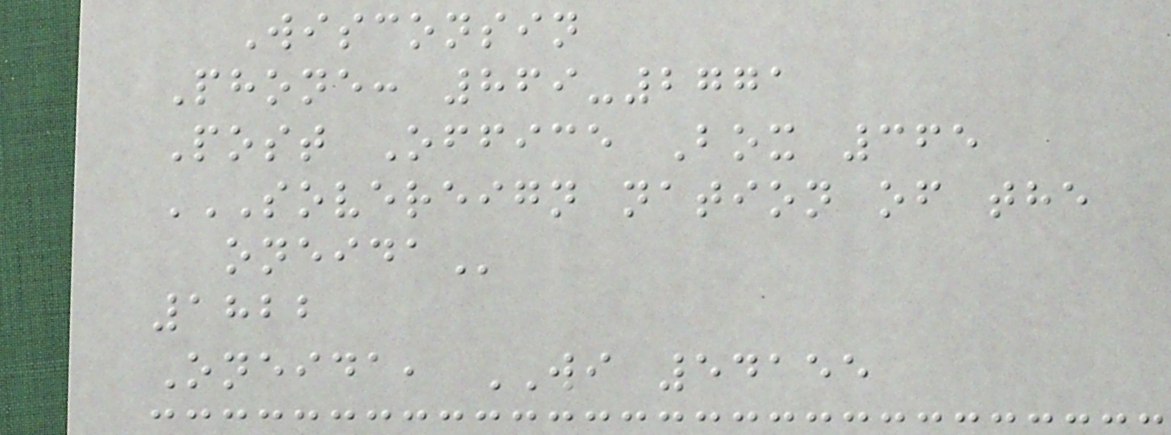Wisconsin
Phone: 869-2771
Post Office Box 365
SOVEREIGN NATION OF THE
ONEIDA
1822
Oneida, WI 54155
